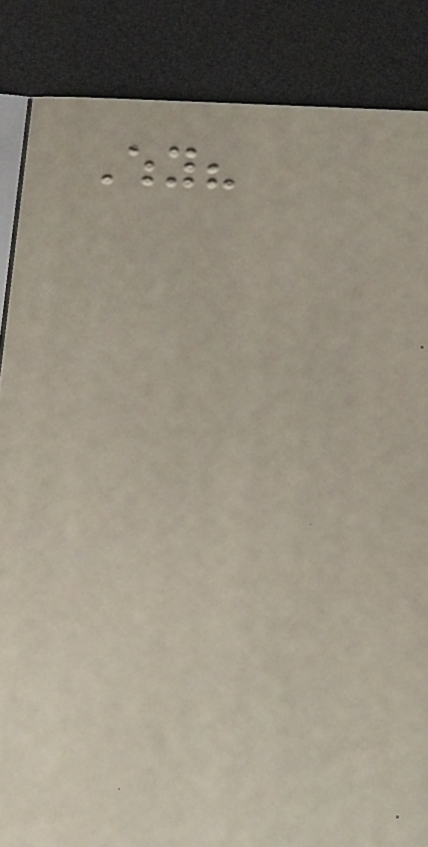Why?
